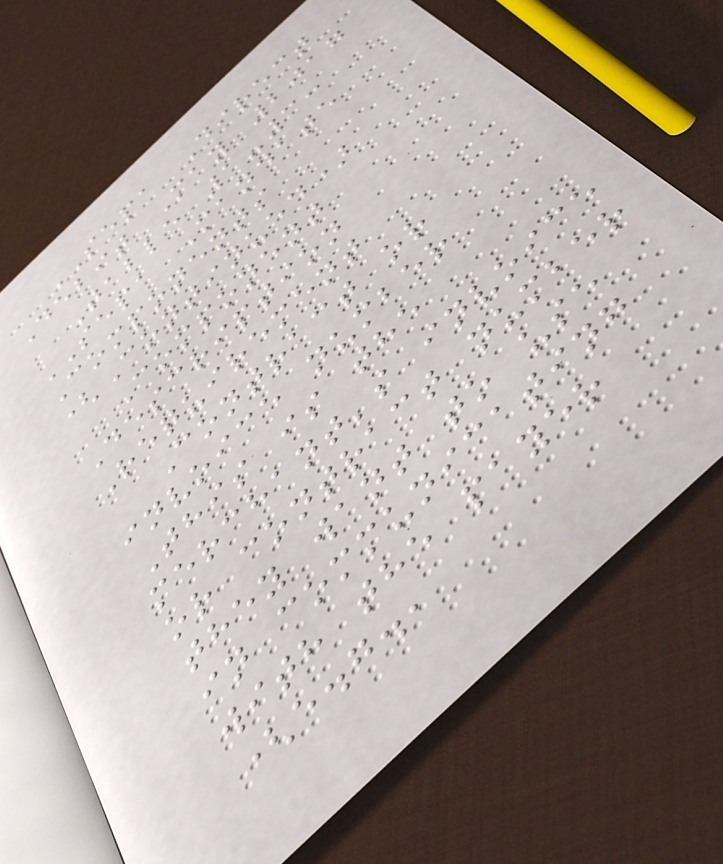SEPA Direct
Debit May 2017
Table 1-3:
SEPA Mandate
Components
(Continued)
Component
Description
Requirement
Contract or
invoice number
This is the
merchant's invoice
or contract number
they want to use
in communicating
with the payer
(e.g.,
